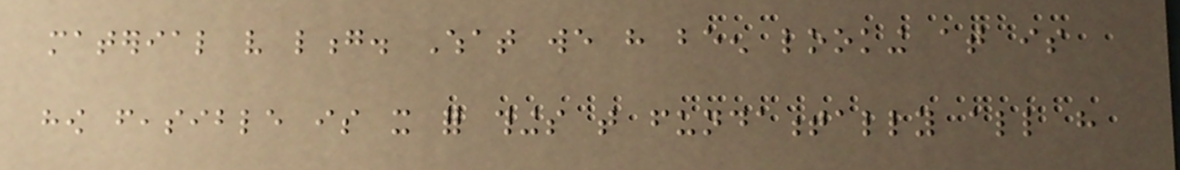material very long. What we have been looking at is
how feasible is it for things that fundamentally all have
